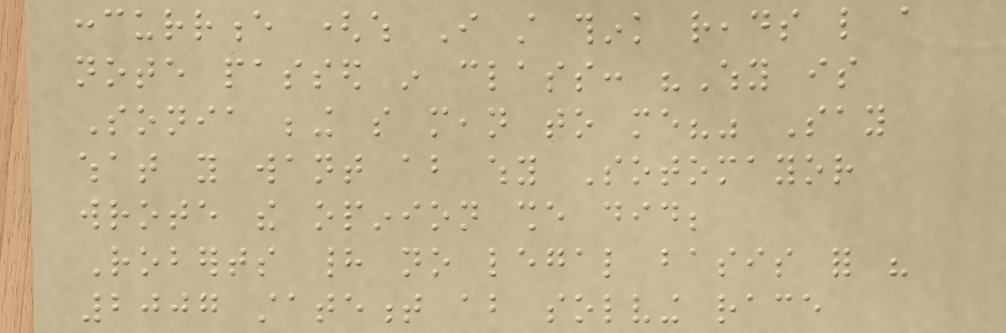concurrence (which I still think reads like a
note passed in class: "Why is
Sonia being so mean to me?" Say
what you want about why Sotomayor
wrote the opinion she did;
Roberts had no legal basis for his
2007 statement about solving race
